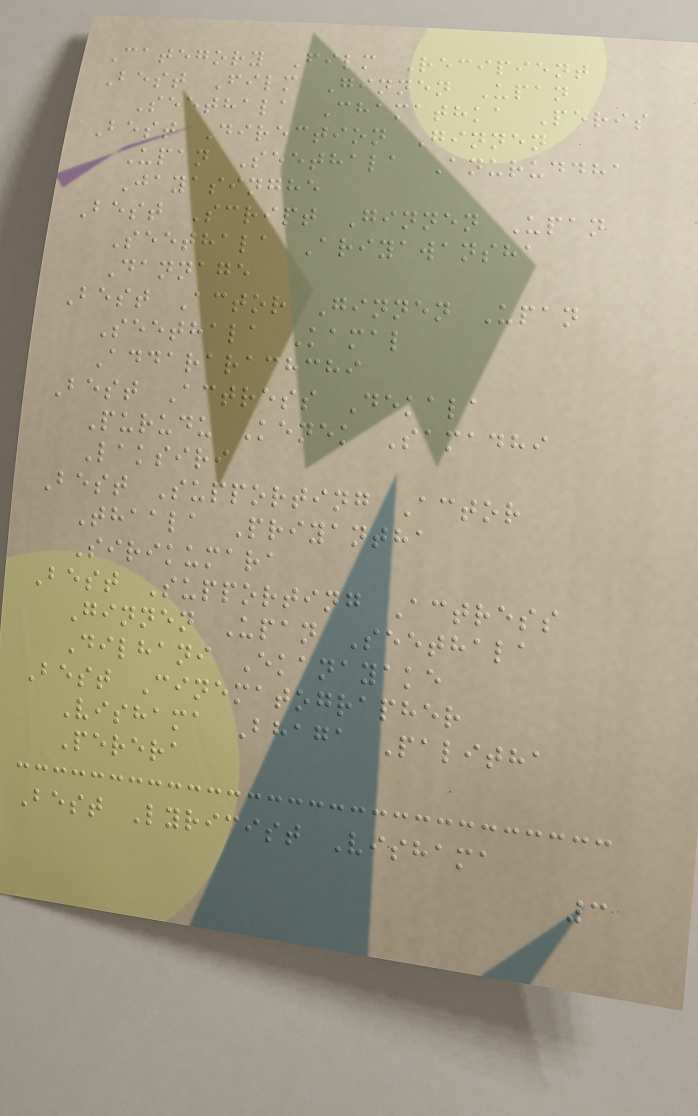Category Film Recipient
Best Film Ginnen Upan
Seethala Chamathka Peris
Best Direction Ginnen
Upan Seethala Anuruddha
Jayasinghe
Best Script Ginnen Upan
Seethala Ariyawansha
Dannage
Best Actor Ginnen Upan
Seethala Kamal
Addararachchi
Best Actress Dekala
Purudu Kenek Samadhi
Laksiri
Best Supporting Actor
Thaala Priyantha
Sirikumara
Best Supporting Actress
Ginnen Upan Seethala
Dilhani Ekanayake
Best Cinematographer
Vishama Bhaga Palitha
Perera
Best Lyricist Vishama
3
